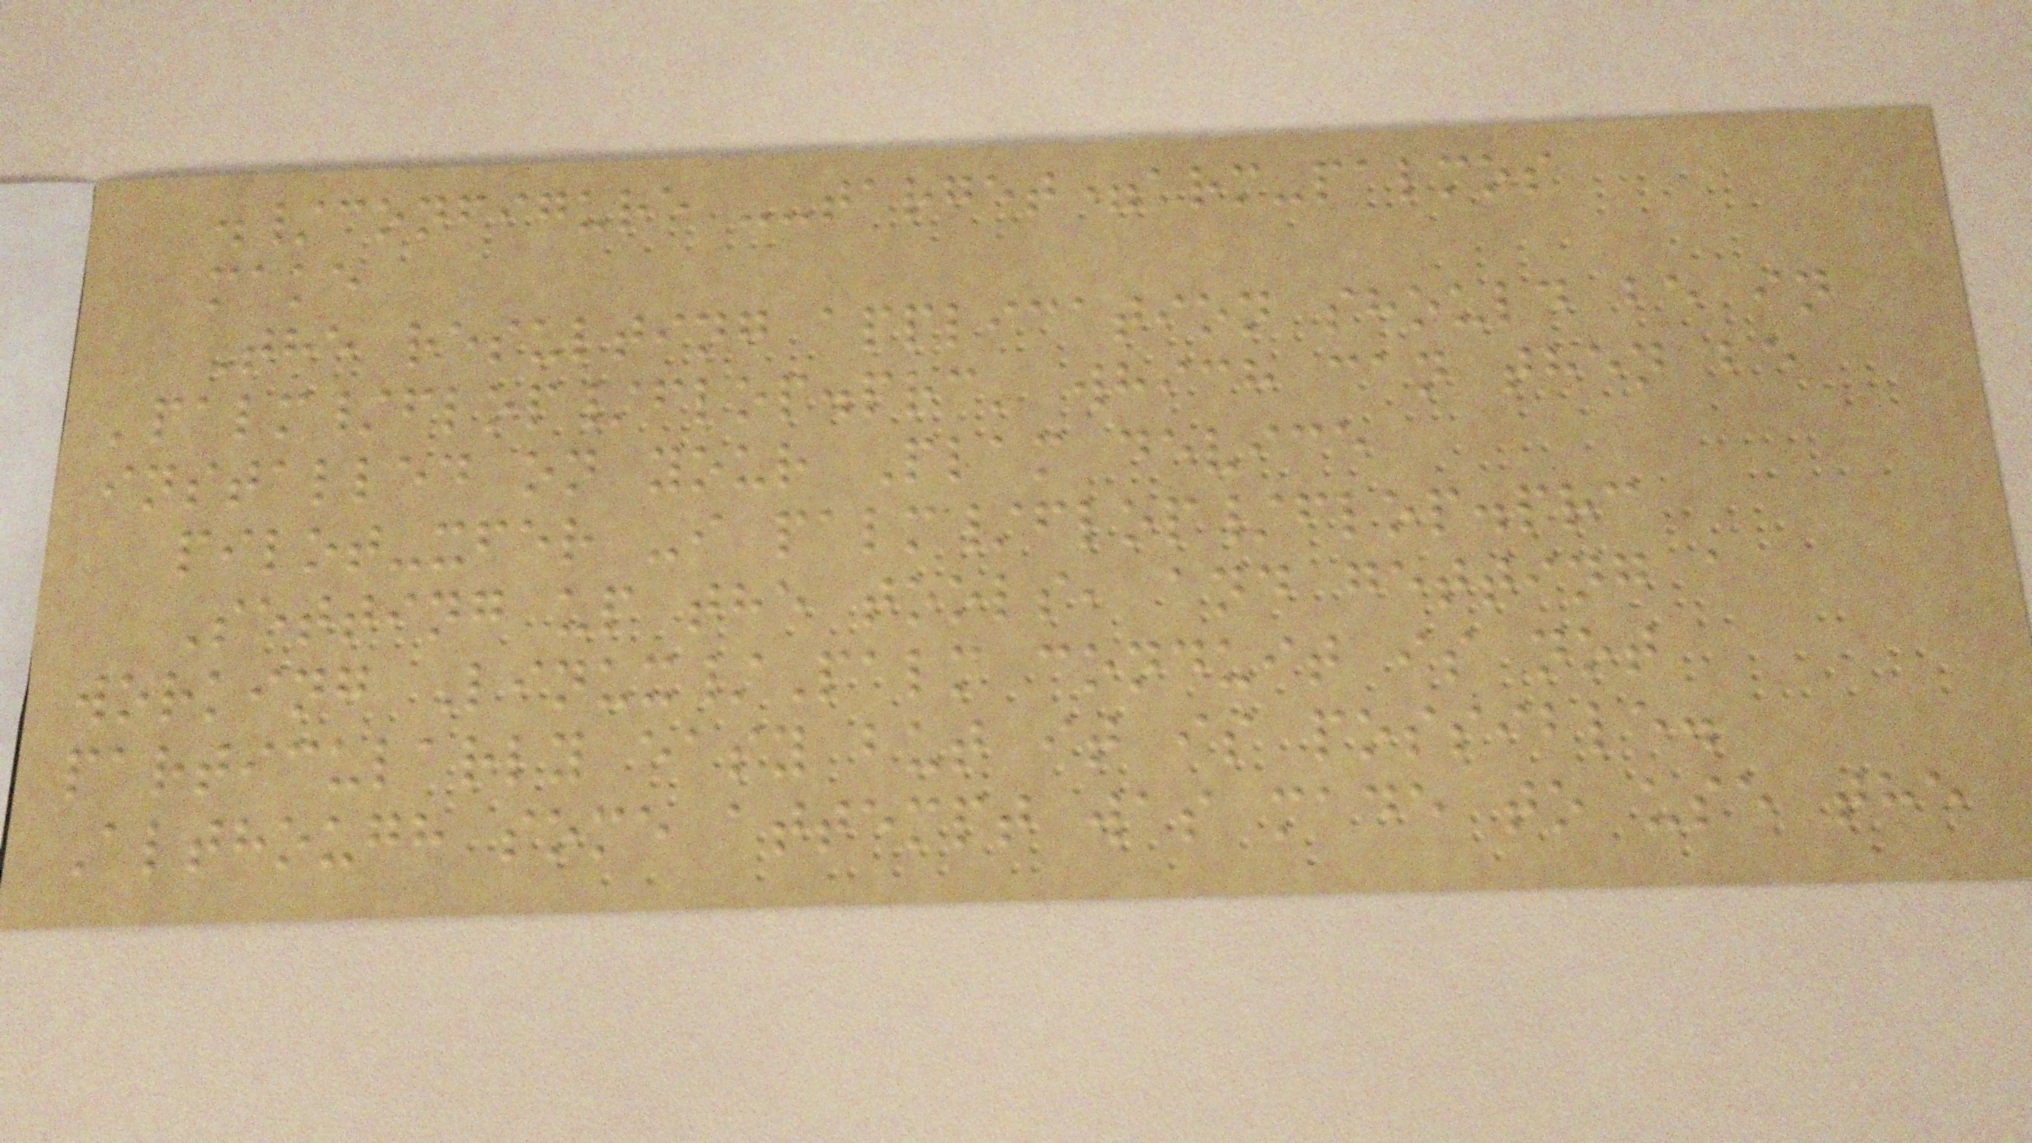./configure --target=arm-palmos
make
The resulting application should be in
'palm/flop/flop.prc' which can then be
installed on your Plam device
pilot-xfer -i palm/flop/flop.prc
Setting up the tools, and getting a
working Linux/Palm conduit is not
particularly easy but it is possible.
Although some attempt was made to use the
